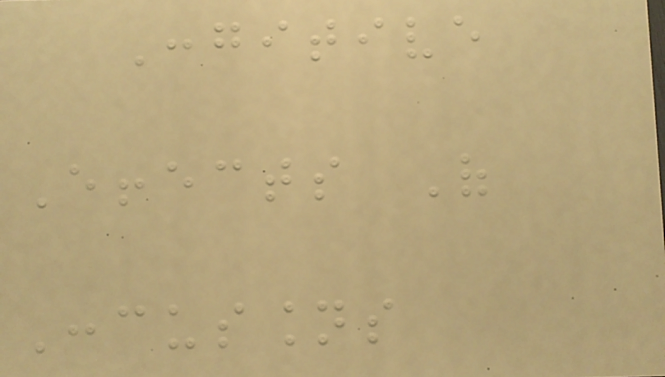Congitive
Effects Of
Concussions
